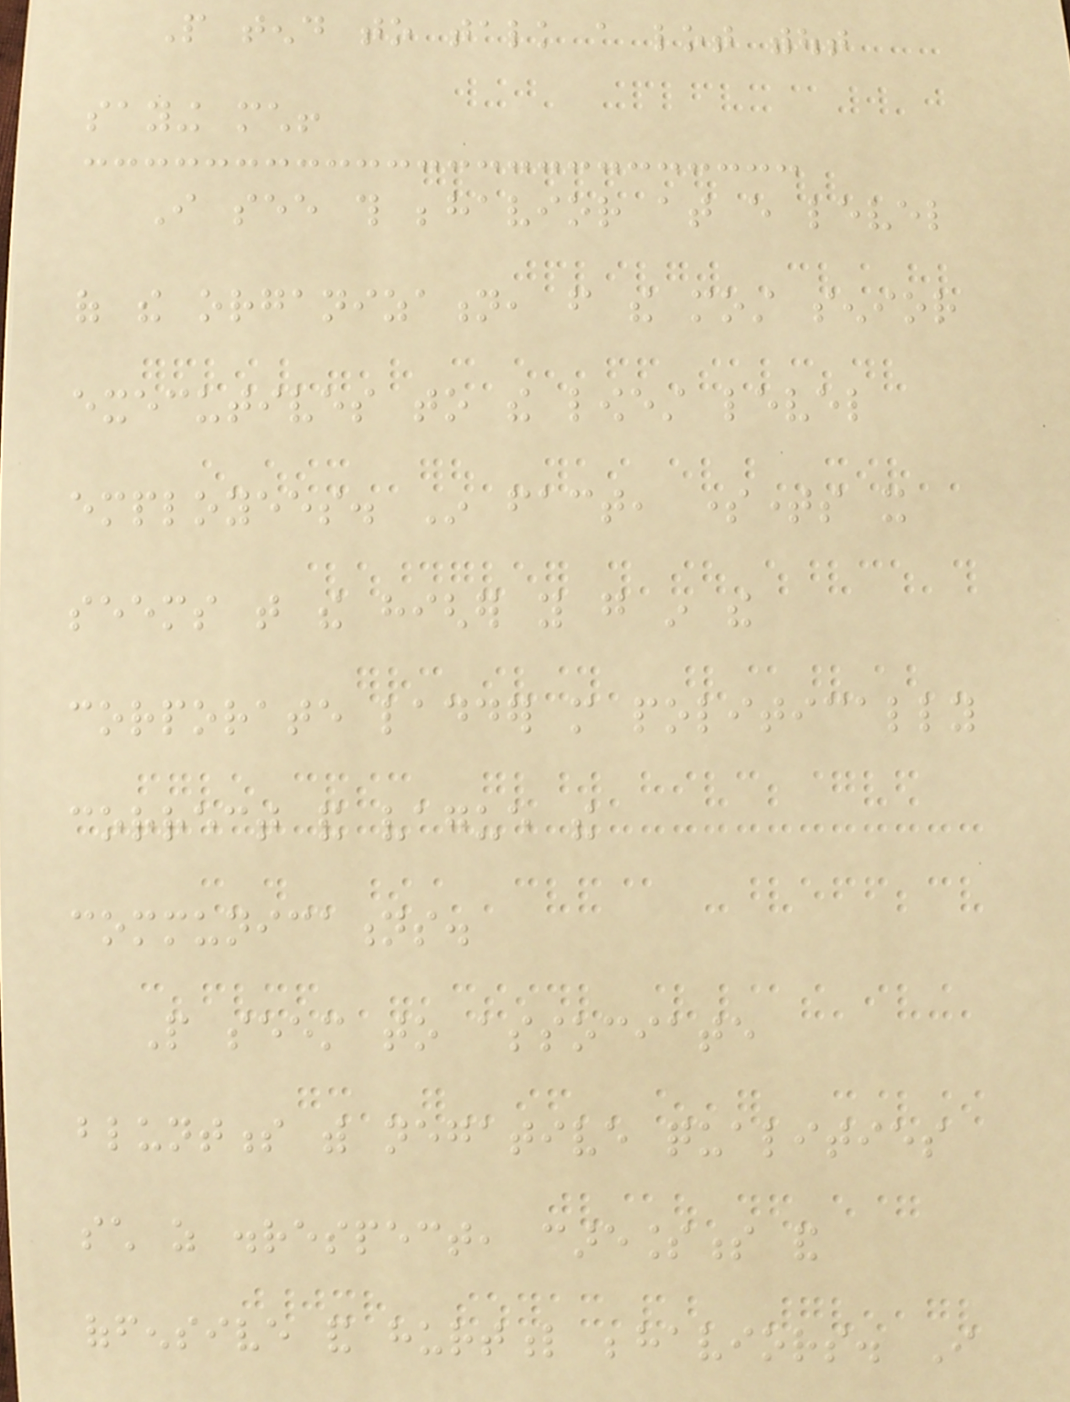People tend to talk a lot without
saying much!
I see this behavior at every level
of the organization, from the most senior
executives to the lowest level
employees. In fact, sometimes it
seems that the higher you go in the
corporate ladder more politically
correct and vague the
communications.
People seem to associate
bluntness with negative qualities
such as disrespect, carelessness and
offensive and hurtful behaviors. I
